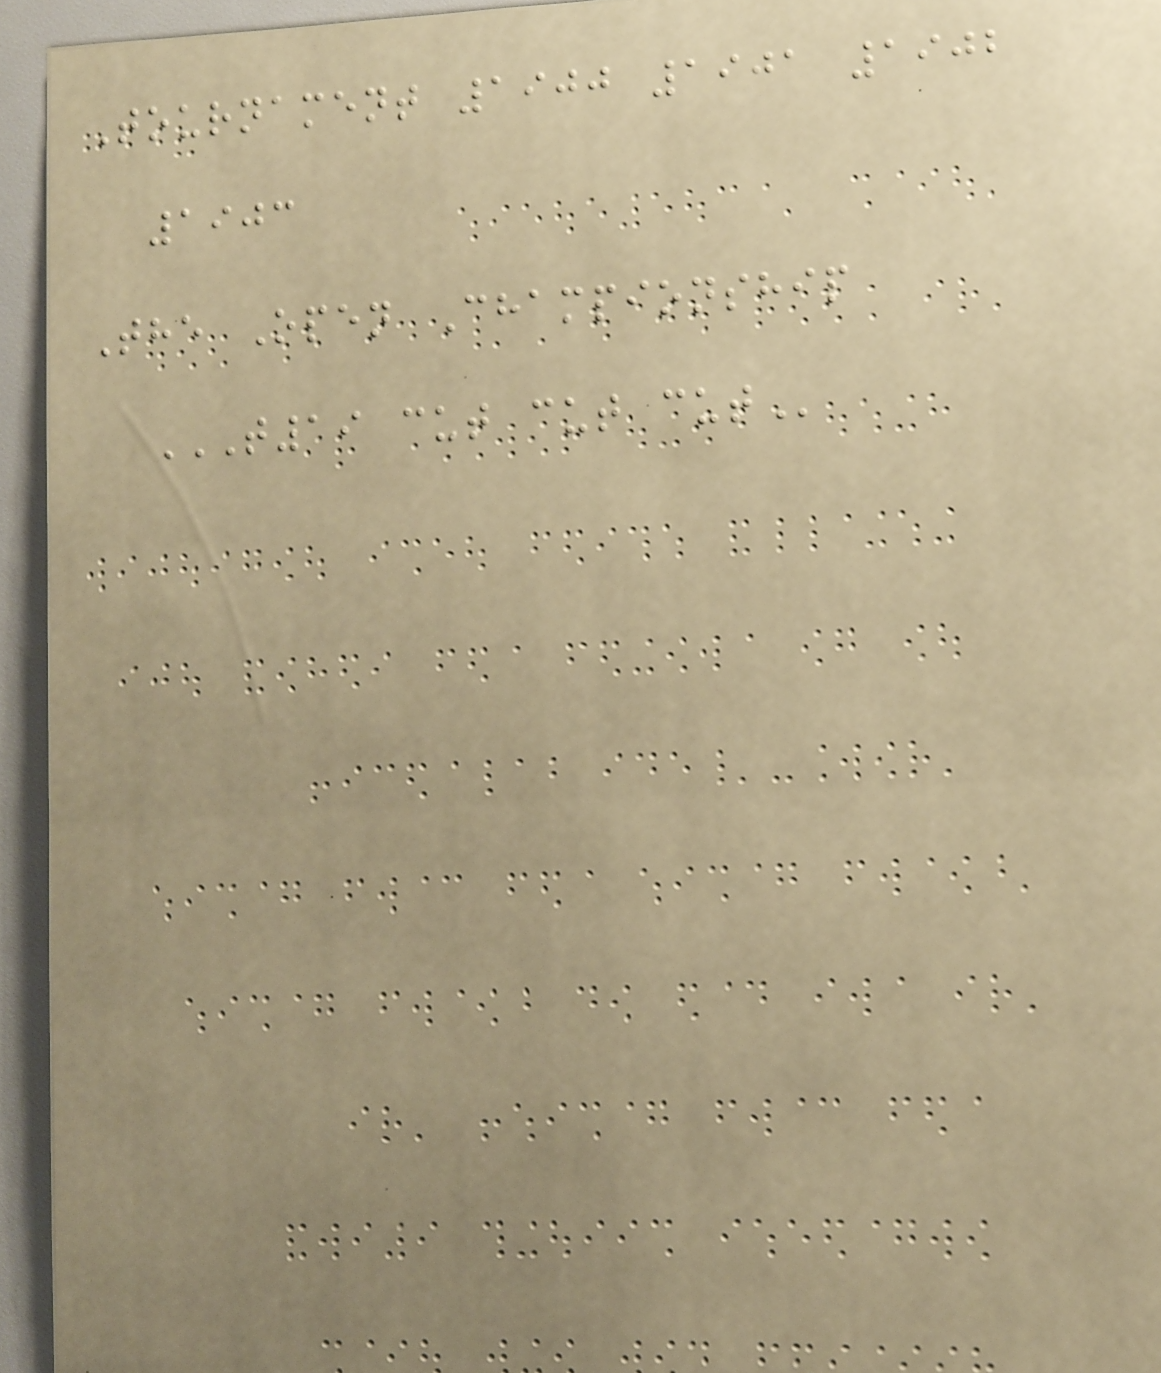Tournament 1900 1901 1902
1903
The Open Championship
T19 CUT CUT CUT
